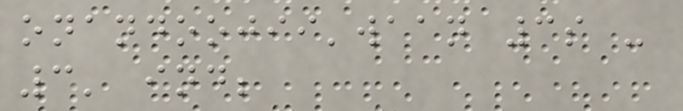onandoojii'waan 3s -
3' ind;
